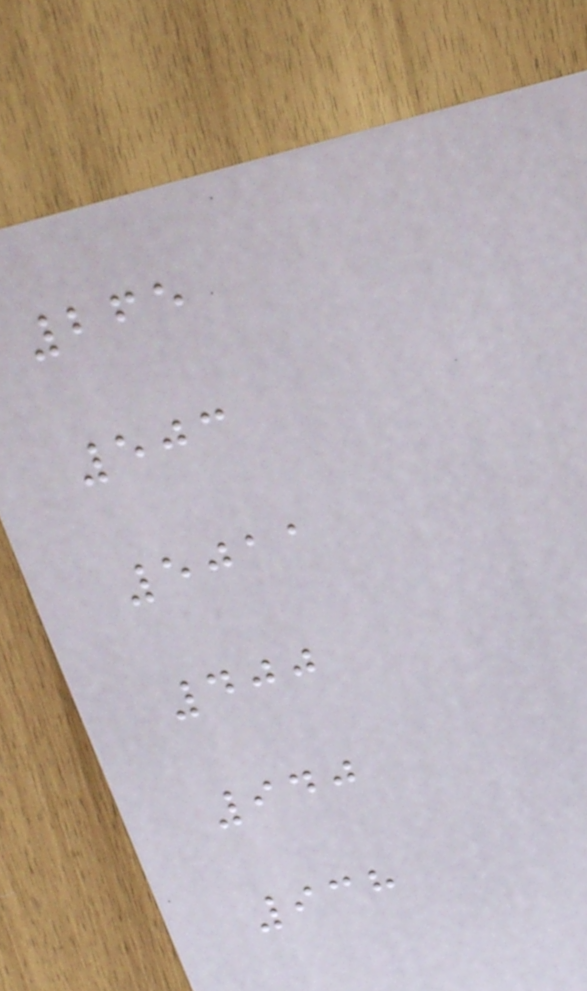265
503
5011
400
940
938
